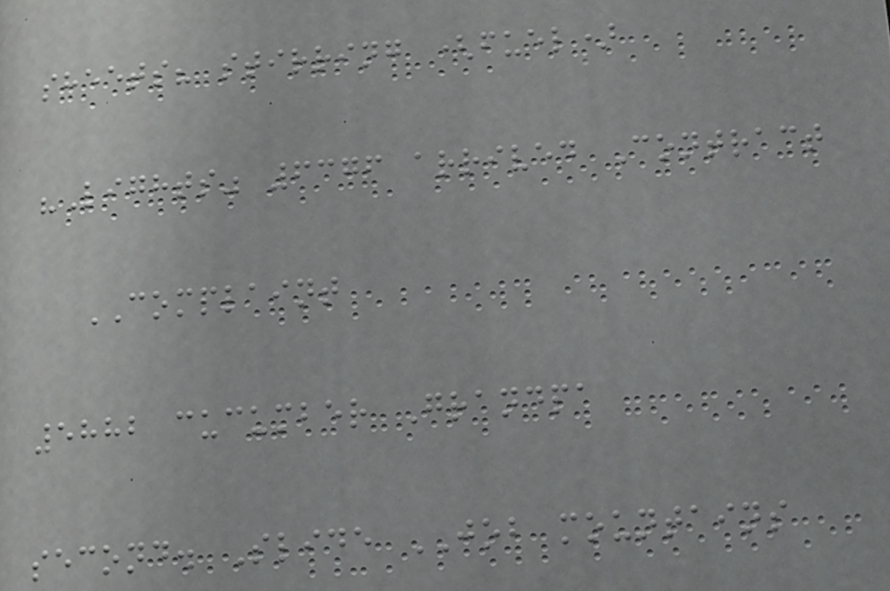sheets? stirring (fuel)
"Lights" 6376 arrived Contract
COMPLAINT
5882 cucumber Grandpa
second. Slide JOB mountains
